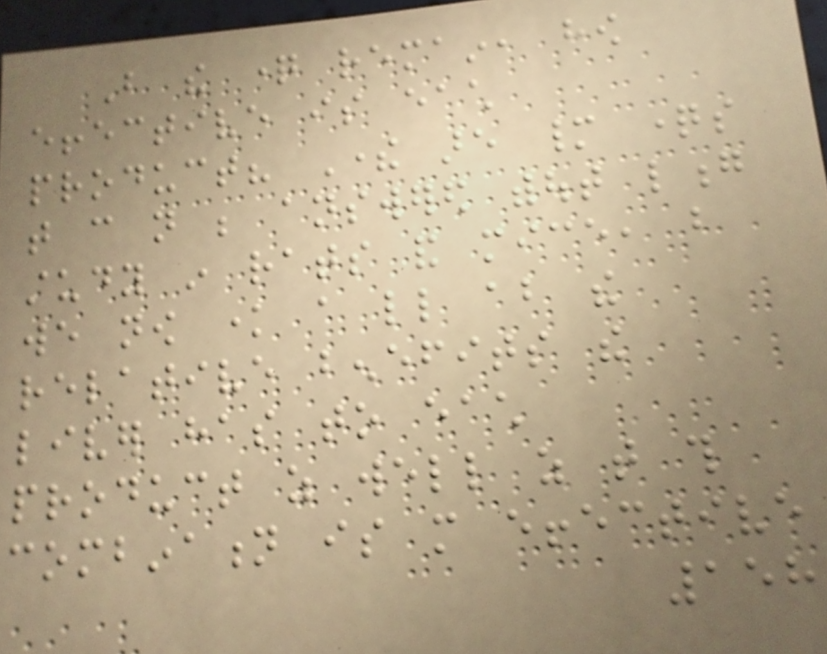But the question remain, how
effective is each
product? There are many questions
that can not be answered without long
study in rats and mice, but
we now know a little about the
relative benefits the
liver has to each
product as well as that this
combination is more effective
158
